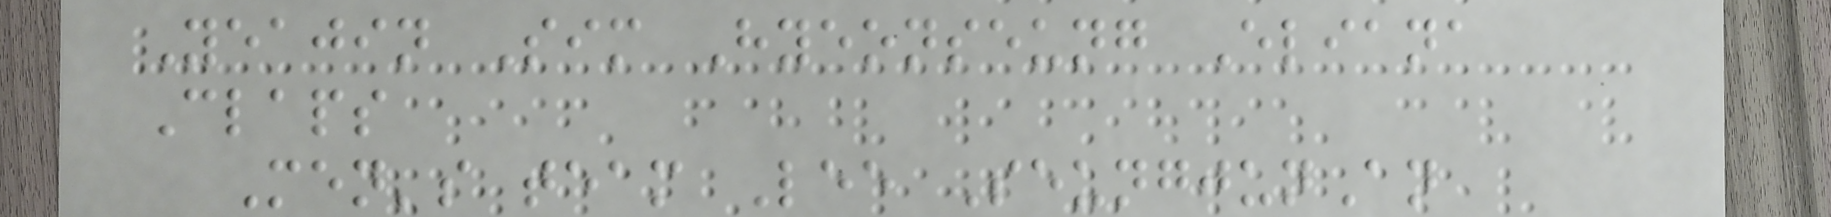Yeajin Sim Hyeonseung Eliana
Claps
Men's team Lee SeungjunAn
